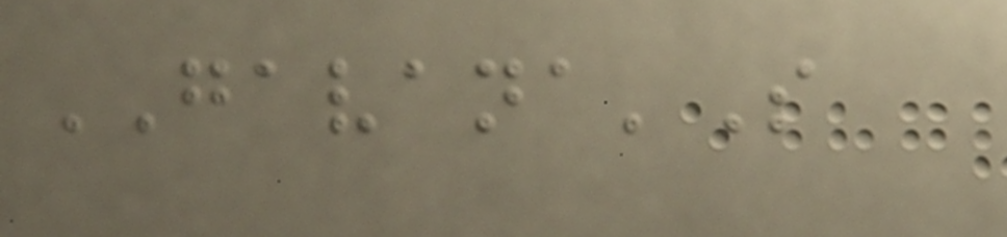GAVANA'S
